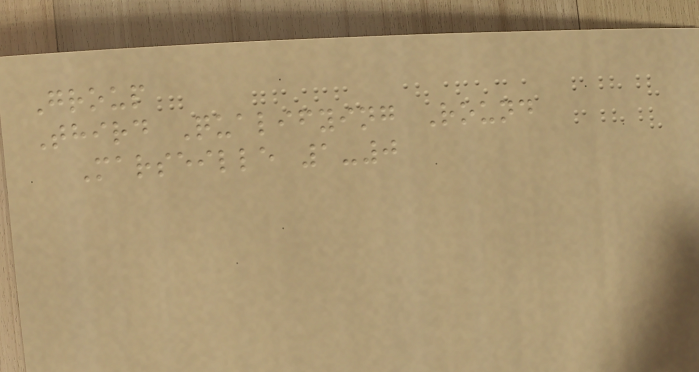Group
Third Qualifying Round
Marseille 1-0
